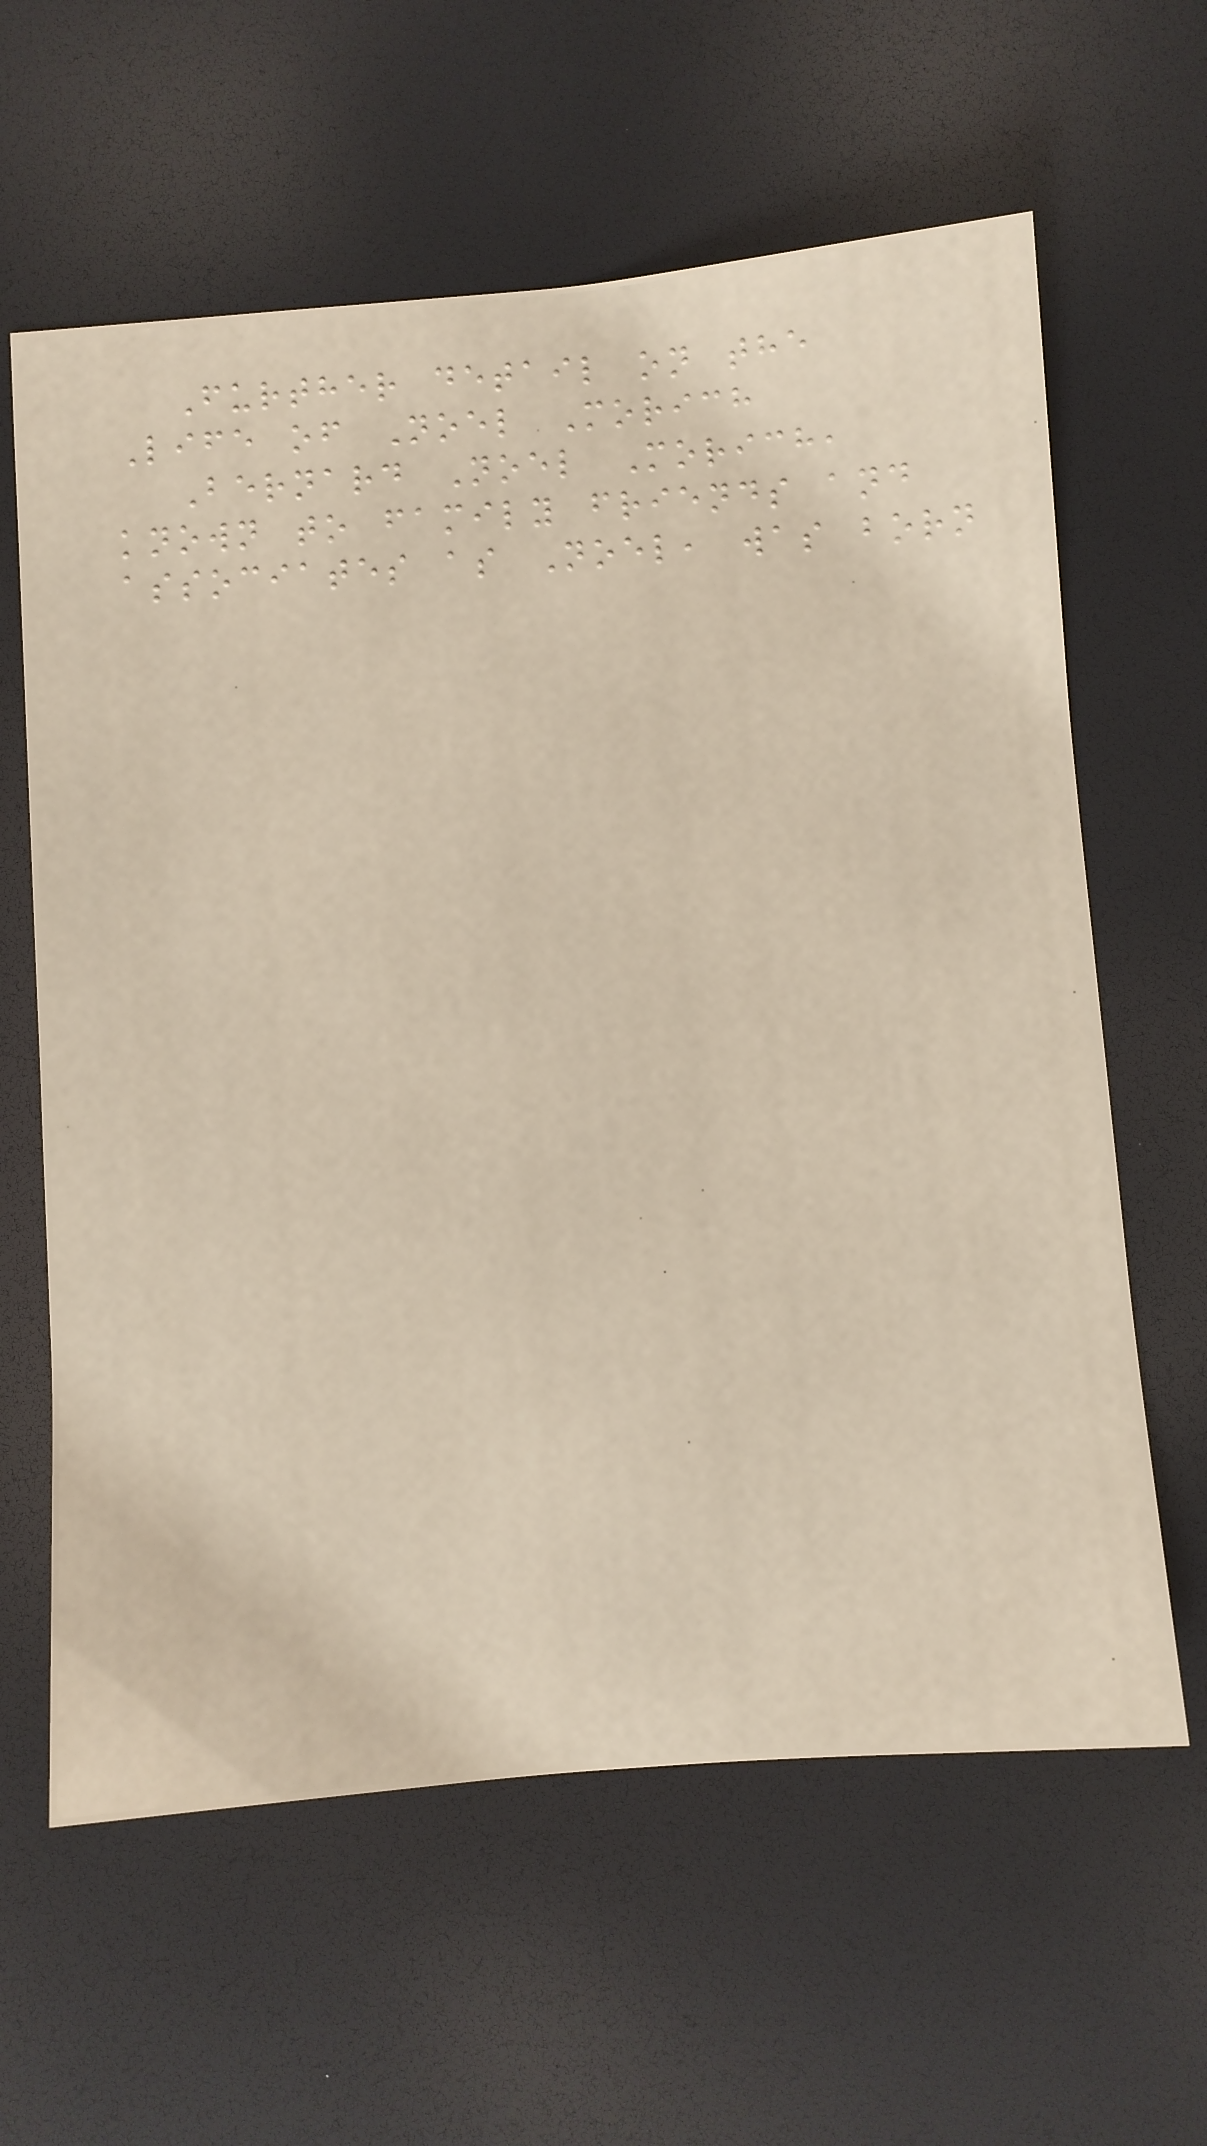Further detail on the
Life of Noel Morich
Bernard Noel Morich,
known to family friends and
associates as Noel, was born
